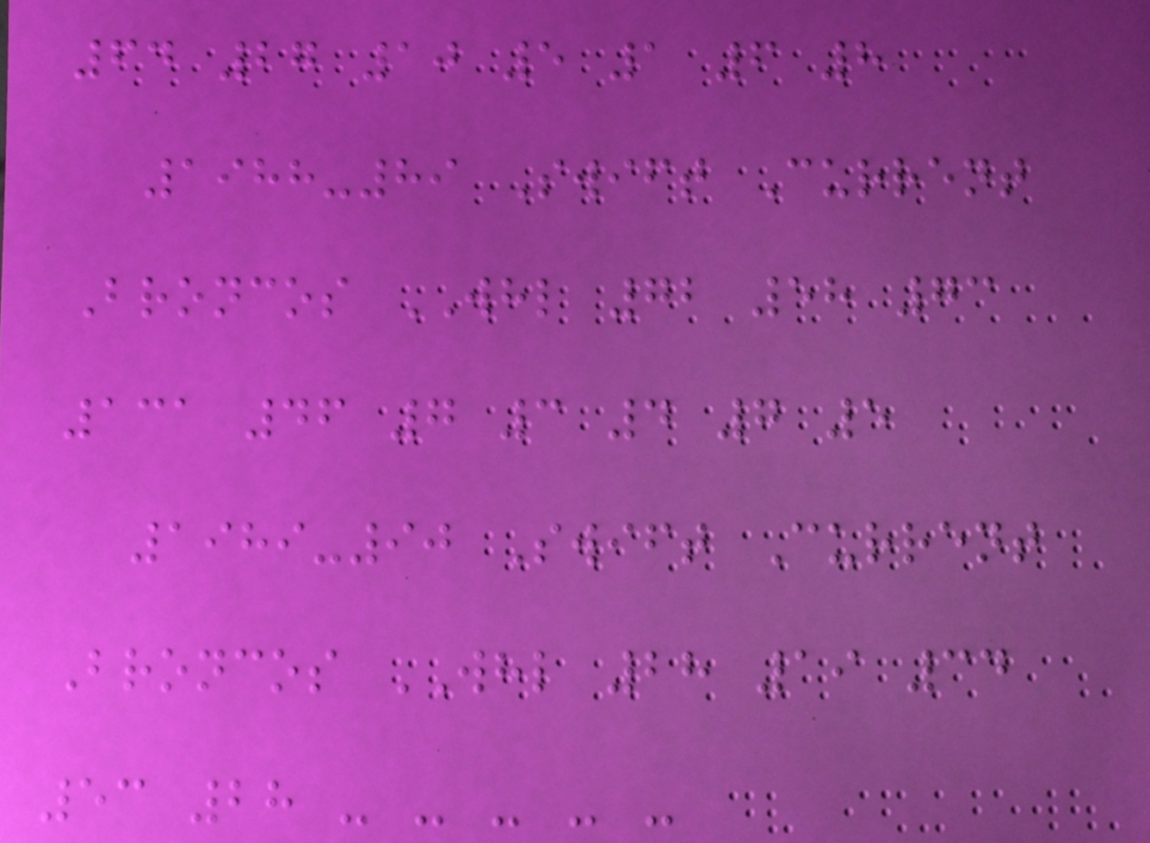64 27 10 5 1 6 8
1988-89 Swift Current
Broncos WHL 72 58 73
131 46 7 3 4 7 5
1989-90 Swift Current
Broncos WHL 28 19 34
53 28 - - - - -
